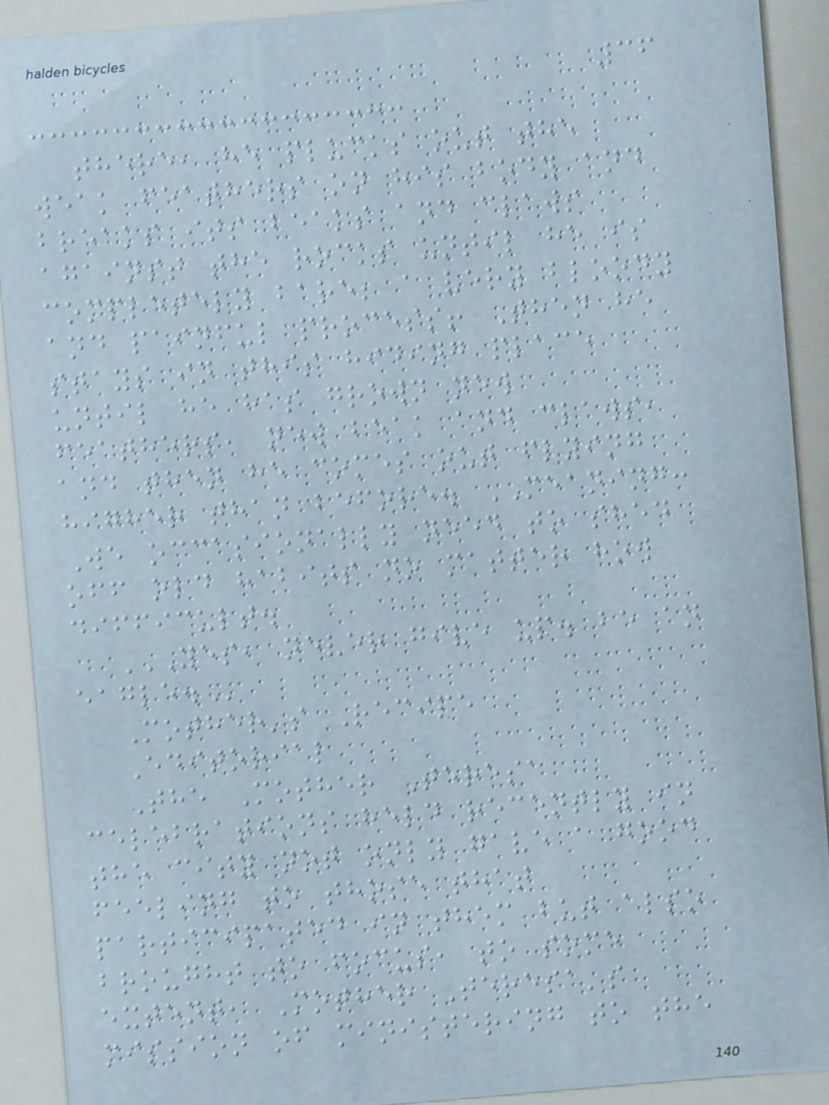36
there, he plucks out the
weak feathers on his body and
breaks its beaks and claws
against the rocks until he is
completely bare; a very bloody
and painful process! Then he
stays in this hiding place
until he has grown new
feathers, new beak and claws,
and then he comes out flying
higher than before. MEANING:
We occasionally need to shed
off old habits no matter how
difficult.
YES, NEVER GIVE UP. BE AN
EAGLE.
Mother's Recipe
Editorial
The Mother Teresa
celebrations held recently in
the city not only gave a good
feeling to those that
participated in them but also
brought to focus, to some
extent, Mother Teresa's
mission of ministering to the
